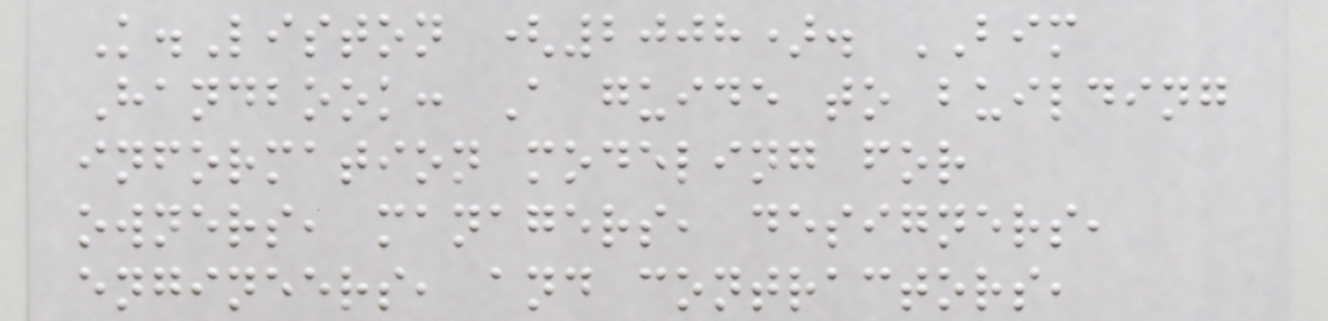K.Liston (2008). BIM
Handbook: A guide to building
information modeling for
owners, managers, designers,
engineers, and contractors,
